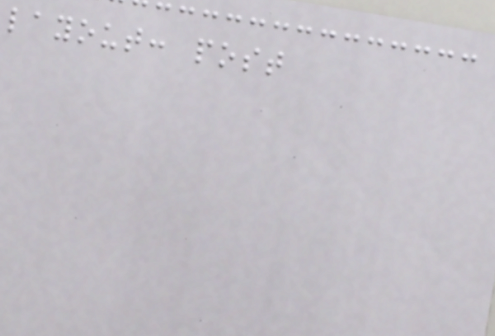layout: post
